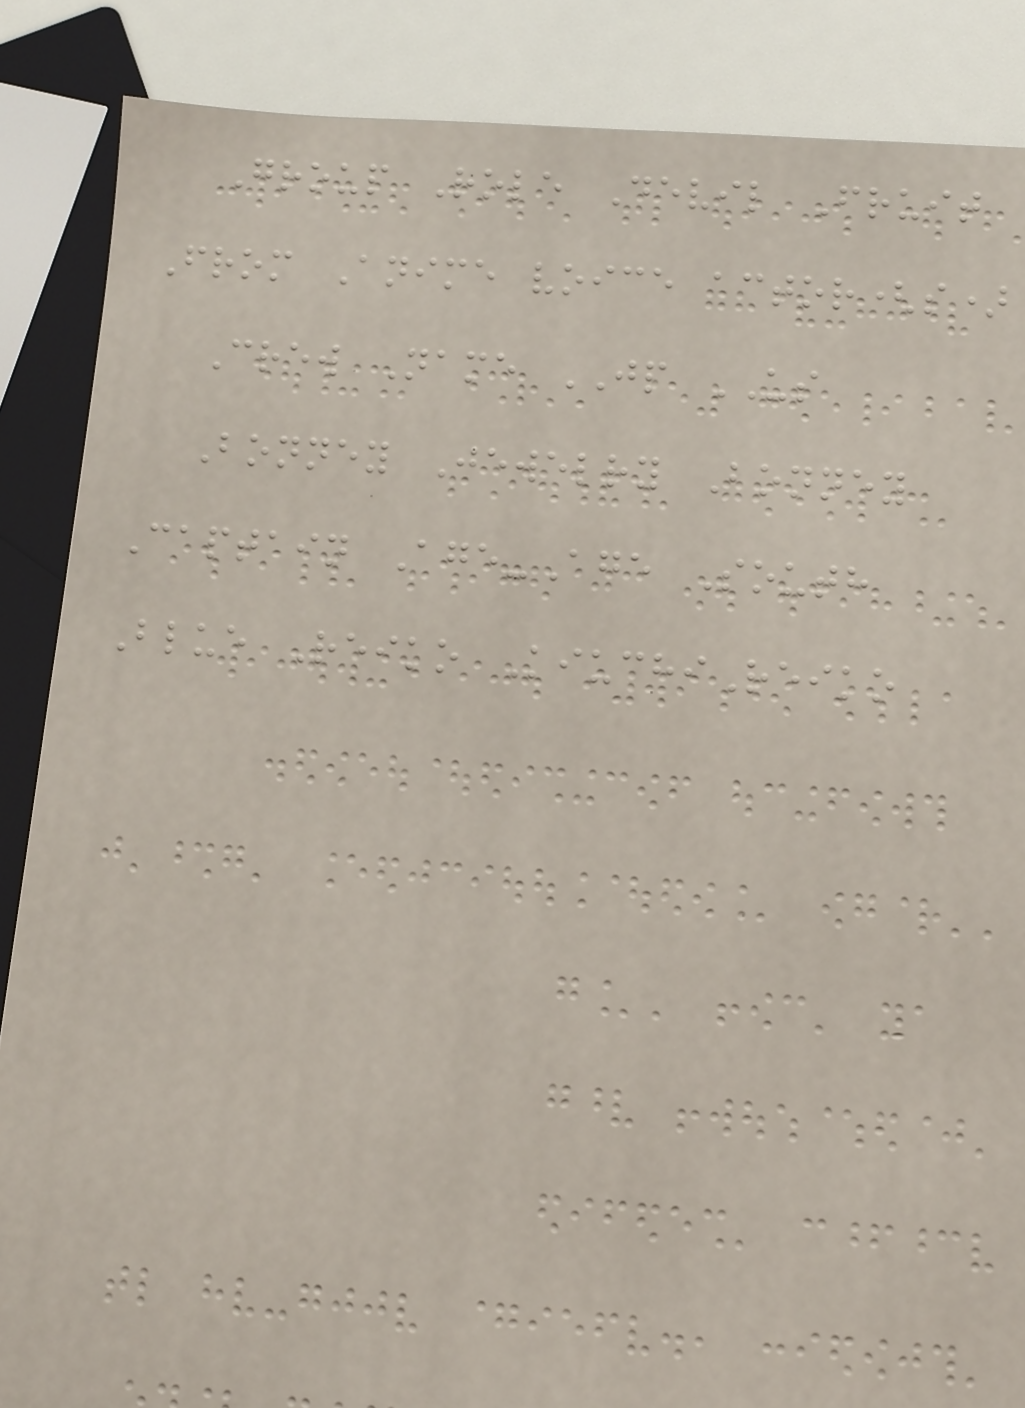Group Role Devil Fruit
From Anime voice actor(s)
Crew Name JP US
Bonney Jewelry Bonney
Captain Age-Age South
Blue Reiko KiuchiReiko
